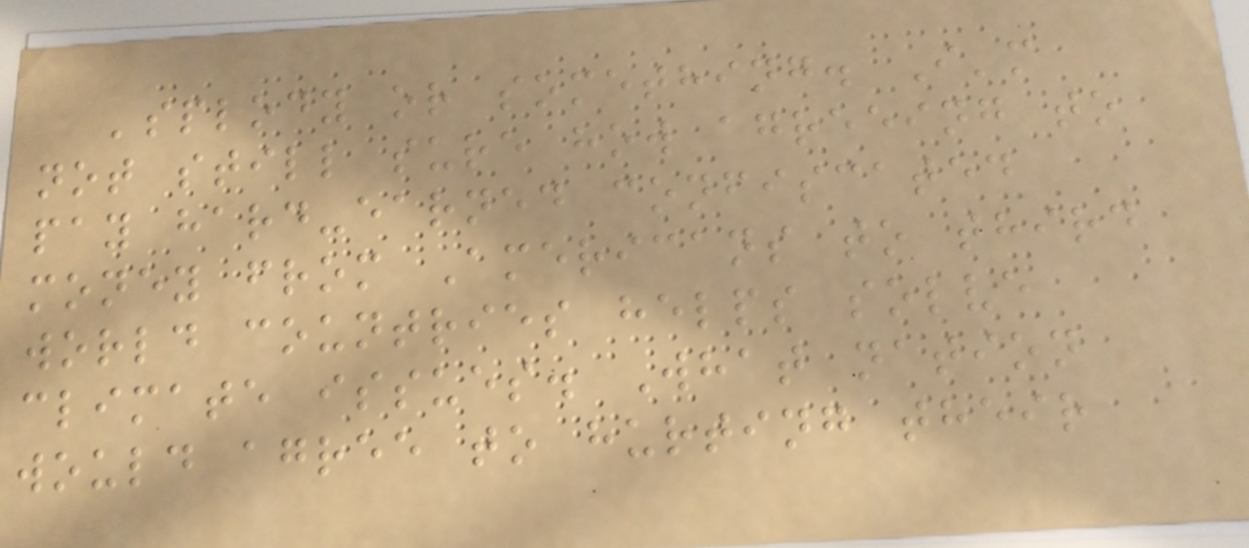'splody or something. I'm
not still sure how agreeing to
pay hard-earned confiscated
money from Americans to third
world countries helps solve
climate issues. What nation
would agree to hurting their
